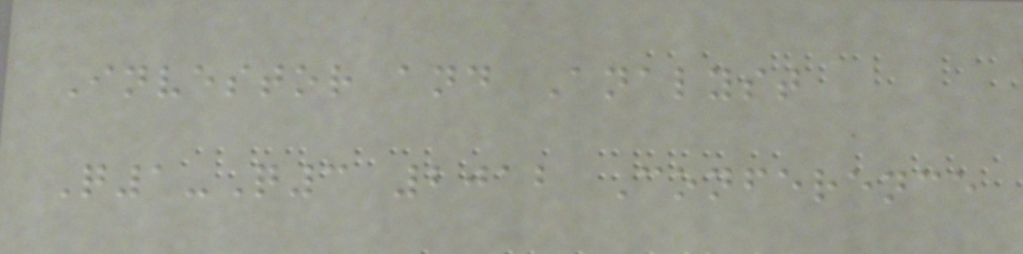Investor and Analyst
Q1-Q3 2012 Conference
